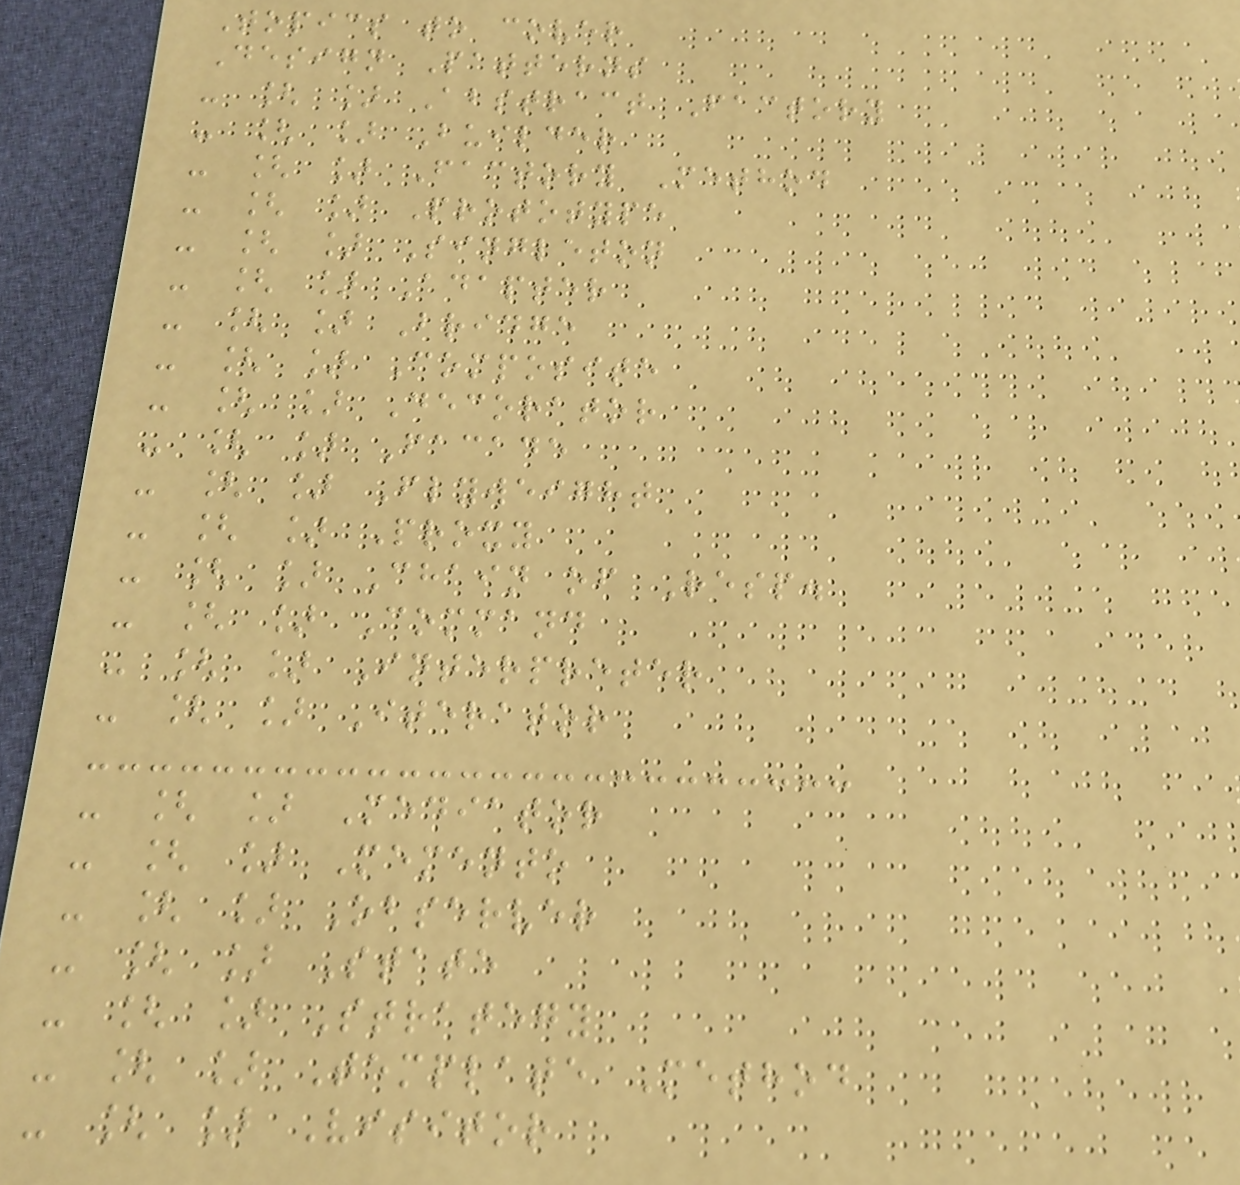Topics to cover
Design Patterns
- [ ] Abstract Factory
- [ ] Builder
- [ ] Factory Method
- [ ] Prototype
- [ ] Singleton
- [ ] Adapter
- [ ] Bridge
- [ ] Composite
- [ ] Decorator
- [ ] Facade
- [ ] Flyweight
- [ ] Proxy
- [ ] Chain of Resp.
- [ ] Command
- [ ] Interpreter
- [ ] Iterator
- [ ] Mediator
- [ ] Memento
- [ ] Observer
- [ ] State
- [ ] Strategy
- [ ] Template Method
- [ ] Visitor
